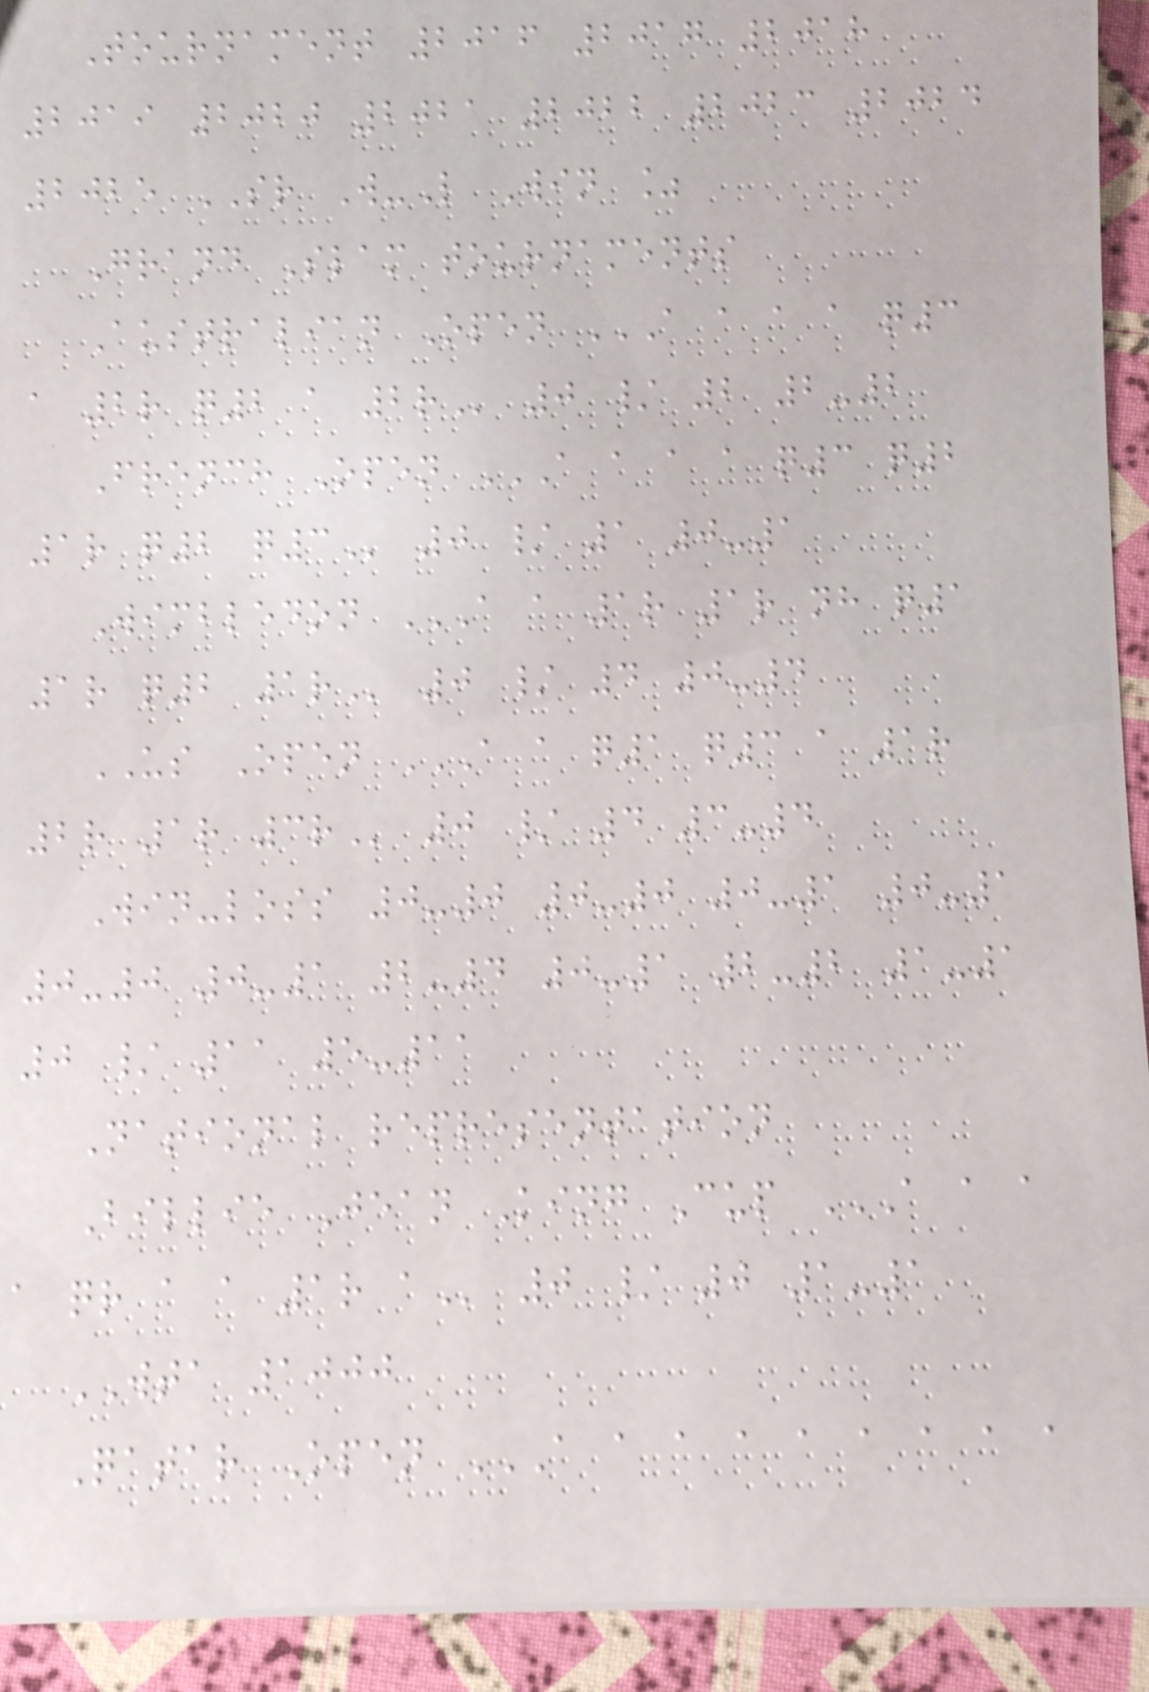Tournament 2016 2017 2018
2019 2020 2021 2022 2023 2024
2025 SR W-L Win %
Grand Slam tournaments
Australian Open A A A A Q3
A 2R Q2 A 2R 0 / 2 2-2
French Open A A A A Q3 Q2
1R Q2 Q3 0 / 1 0-1
Wimbledon A A 1R 1R NH Q1
1R Q2 1R 0 / 4 0-4
US Open A A Q1 Q3 A 1R
2R 1R 3R 0 / 4 3-4
Win-loss 0-0 0-0 0-1 0-1
0-0 0-1 2-4 0-1 2-2 1-1
0 / 11 5-11
National representation
Billie Jean King Cup A A A
A QR A A 1R A 0 / 0 1-1
WTA 1000
Qatar Open A A A A A A A A A
